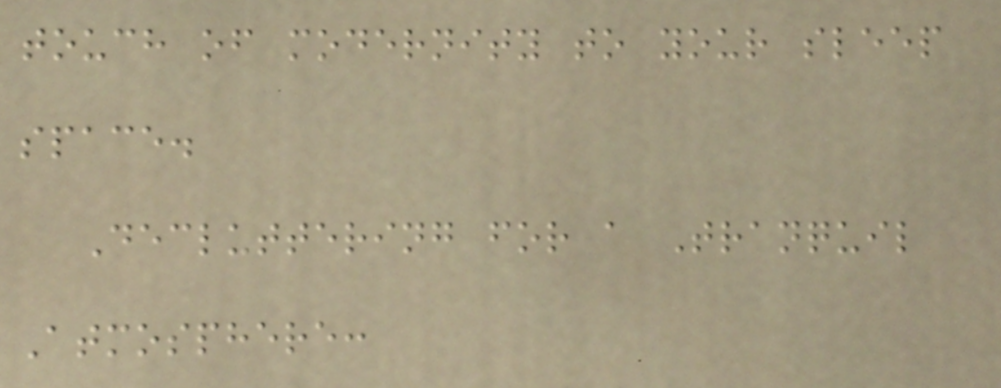touch of modernity to your sleep
space.
Decluttering for a Tranquil
Atmosphere:
